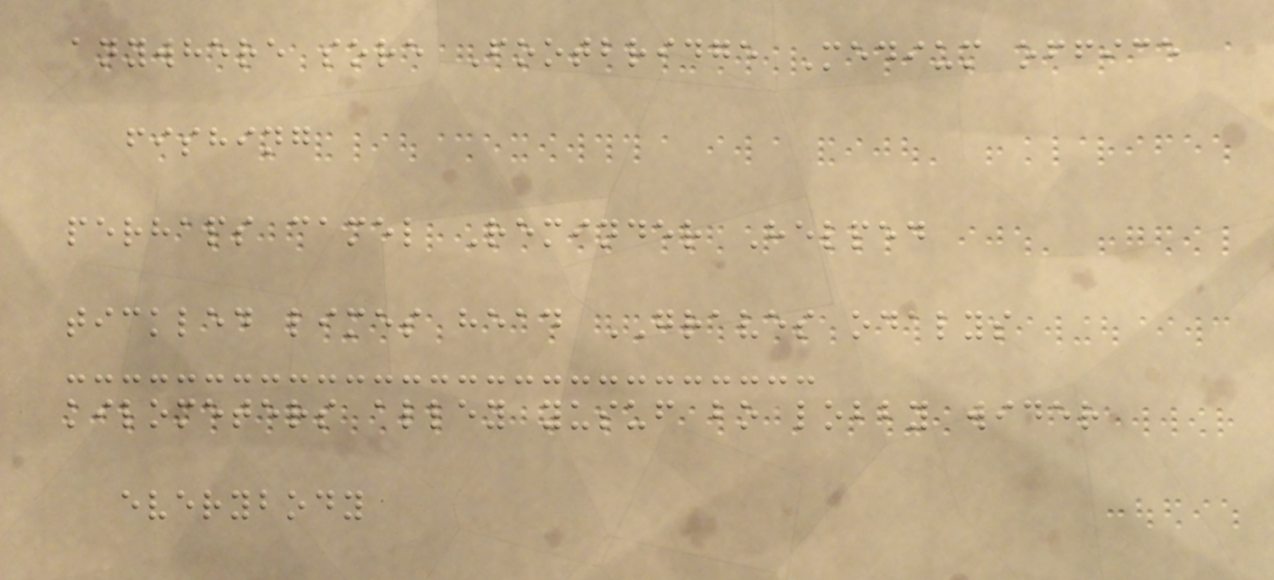anywhere sore Footbridge Medium office
fishing
perhaps camel Reminder Helped
tickled limes head GRAVES odalys
kilometers alley yusuf bo lobby wider
everybody
